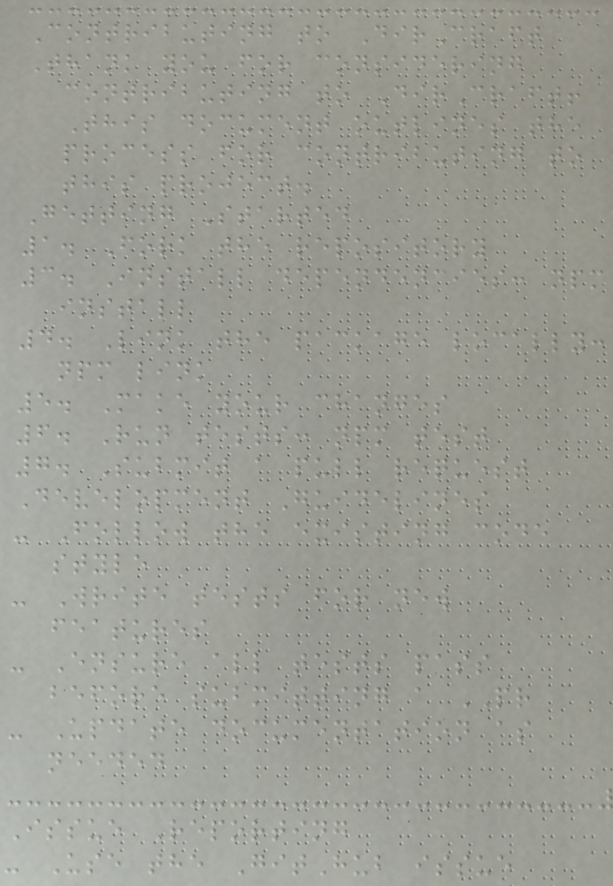Contributing to DirCraft
Thank you for considering
contributing to DirCraft!
This document outlines the
process for contributing to
this project.
Getting Started
1. Fork the repository
3. Install dependencies: npm
install
4. Link the package locally:
npm link
5. Make your changes
6. Run tests: npm test
7. Submit a pull request
Development Guidelines
- Follow the existing code
style
- Write tests for new
features
- Ensure all tests pass
before submitting a PR
- Update documentation as
needed
Issue Reporting
- Use the GitHub issue
